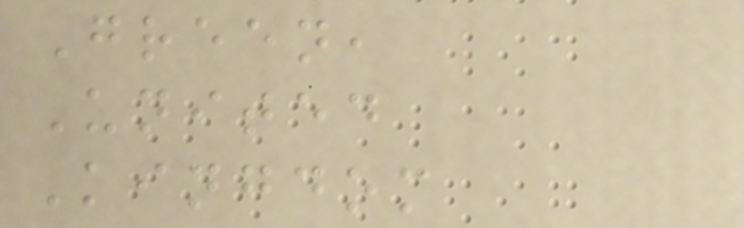Green,
United
Kingdom
